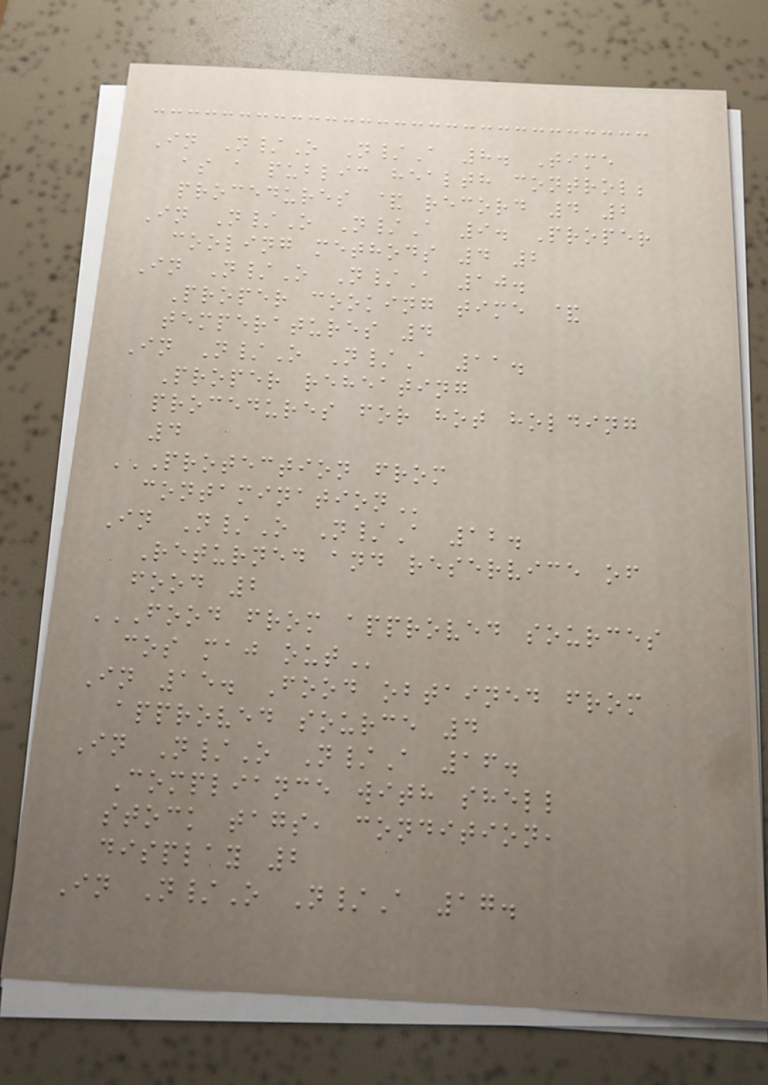In N/O N/A 8. Time
as a public health control;
procedures & record 4 2
In N/O N/A 9. Proper
cooling methods 4 2
In N/O N/A 10.
Proper cooking time &
temperatures 4
In N/O N/A 11.
Proper reheating
procedures for hot holding
4
PROTECTION FROM
CONTAMINATION
In N/O N/A 12.
Returned and reservice of
food 2
FOOD FROM APPROVED SOURCES
COS MAJ OUT
In 15. Food obtained from
approved source 4
In N/O N/A 16.
Compliance with shell
stock tags, condition,
display 2
In N/O N/A 17.
